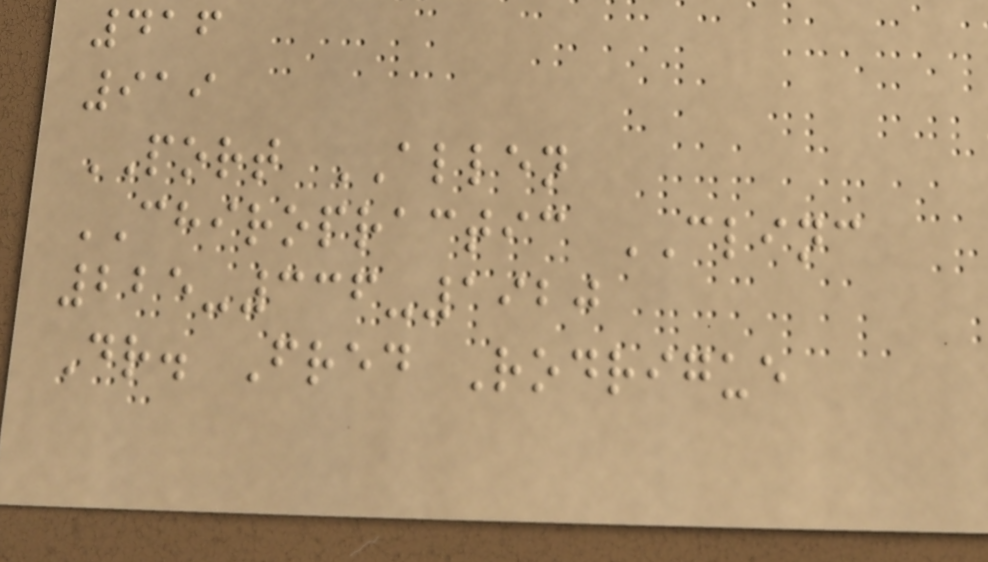416
919
PORT ALLEN
CHIROPRACTIC CLINC
225-336-1920
Dr. Fred Rodrigue
